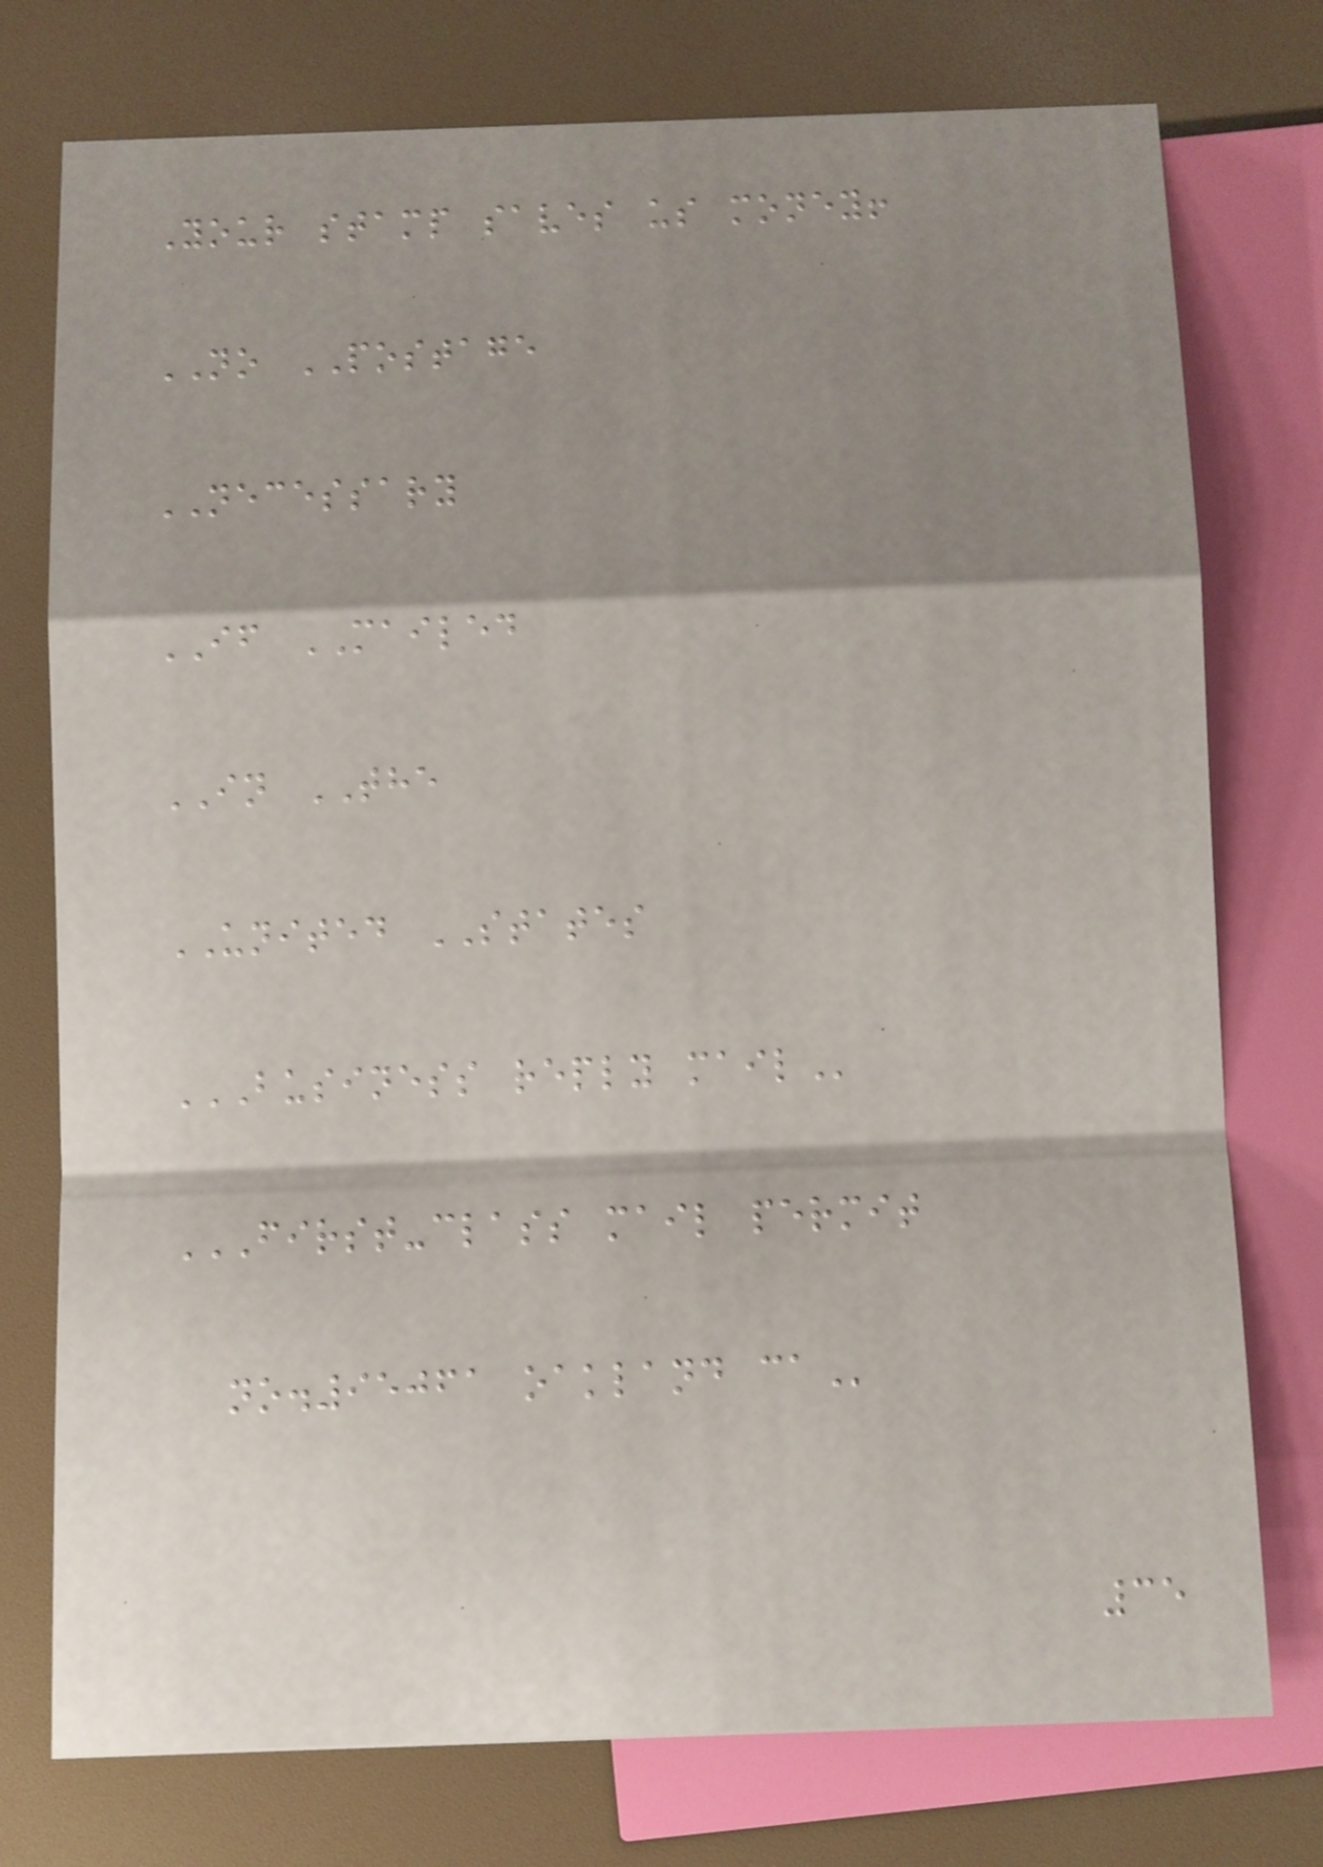Your stamp saves us money!
NO POSTAGE
NECESSARY
IF MAILED
IN THE
UNITED STATES
BUSINESS REPLY MAIL
FIRST-CLASS MAIL PERMIT
NO.95061 OAKLAND CA
35
